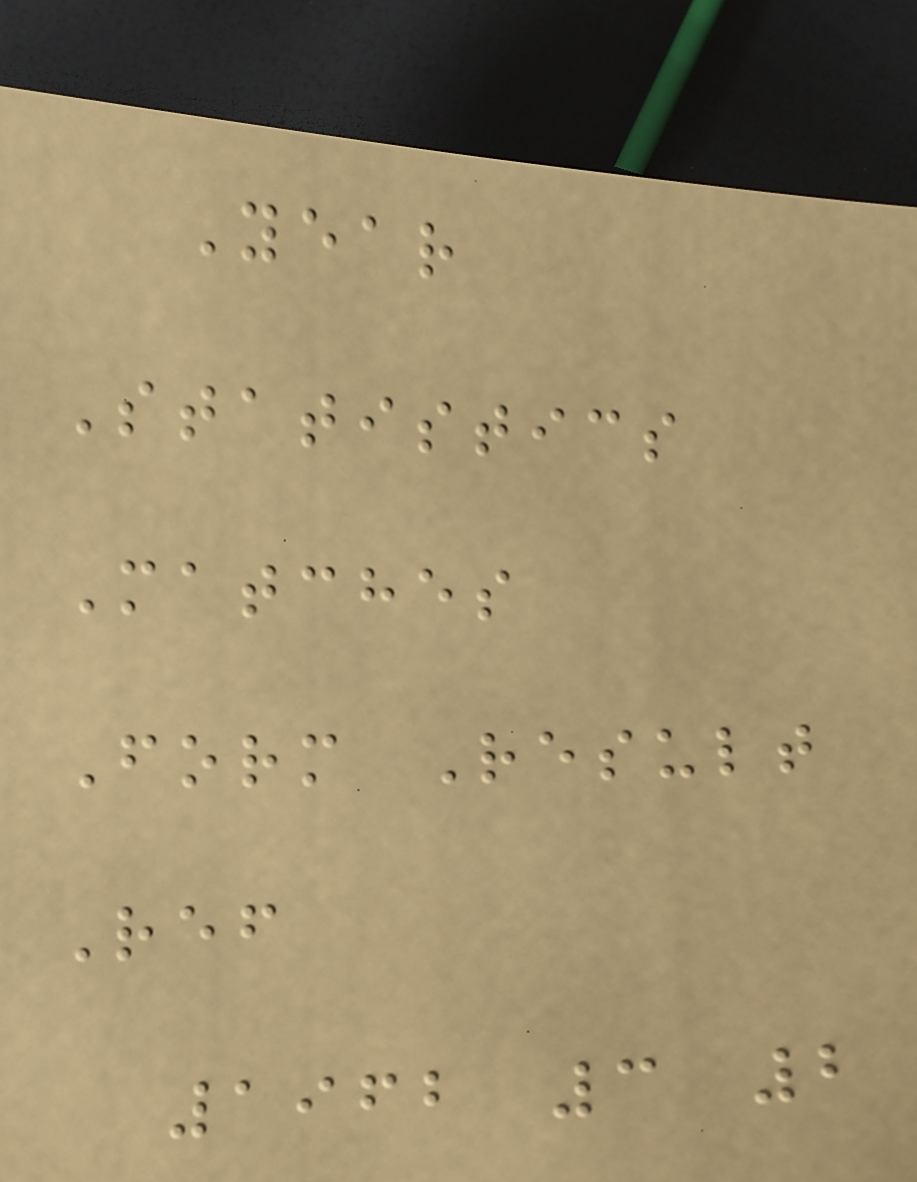Year
Statistics
Matches
Form Result
Ref
1962 3 2
